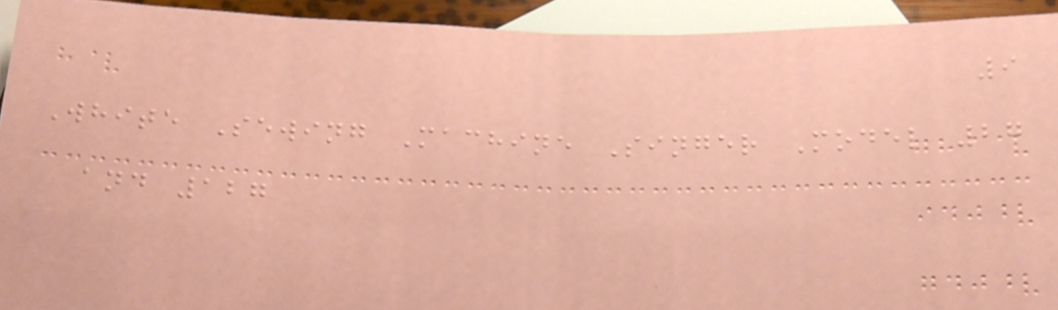9
White Sewing Machine Singer Model 27
and 127
